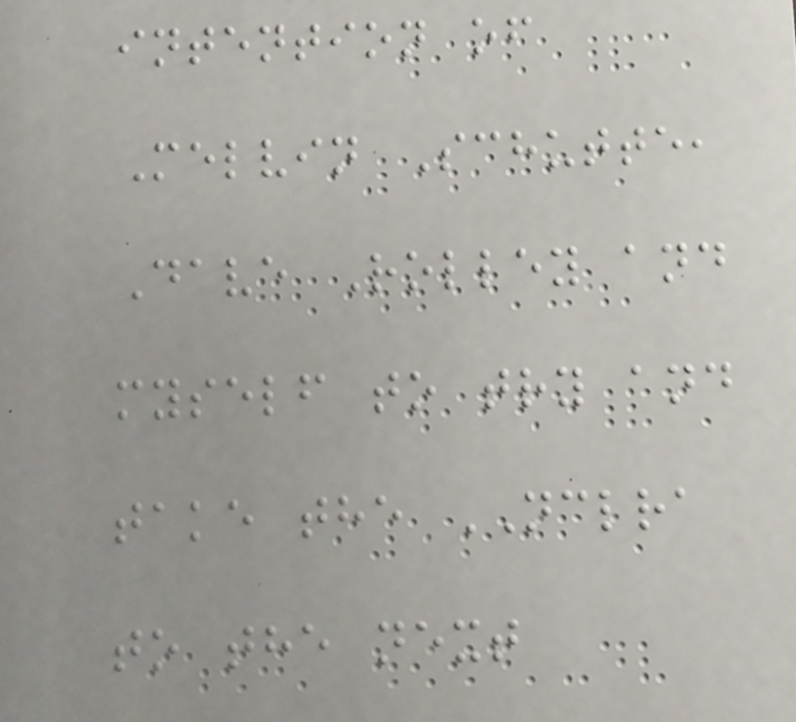intention of
Melvin Schutte,
Dave Rolley and
myself to try and
take the NCLRA
to the next
